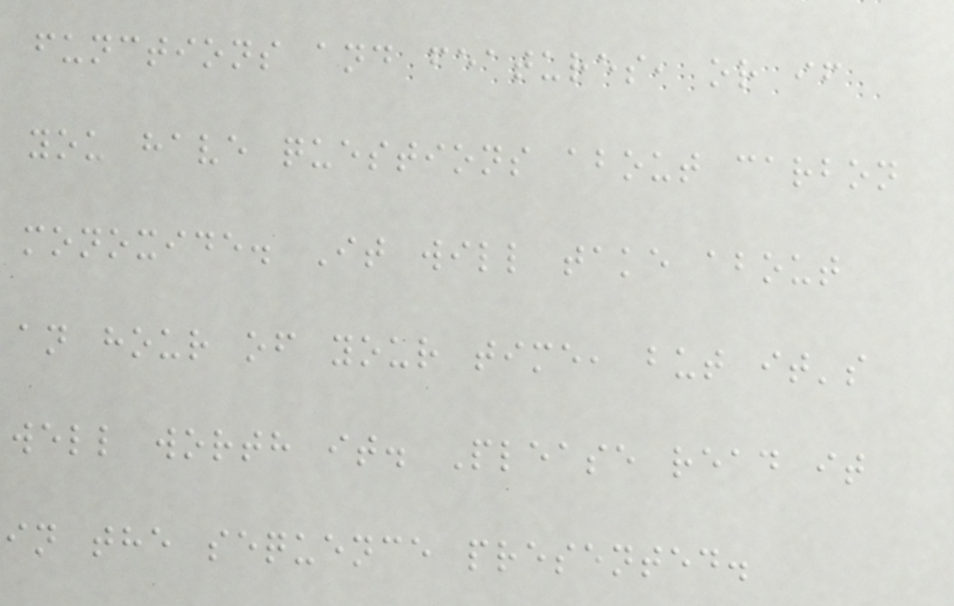functions and features, or if
you have questions about carbon
monoxide. It will take about
an hour of your time, but it's
well worth it. Please read it
in the sequence presented.
